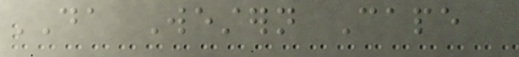DA Western Cape
